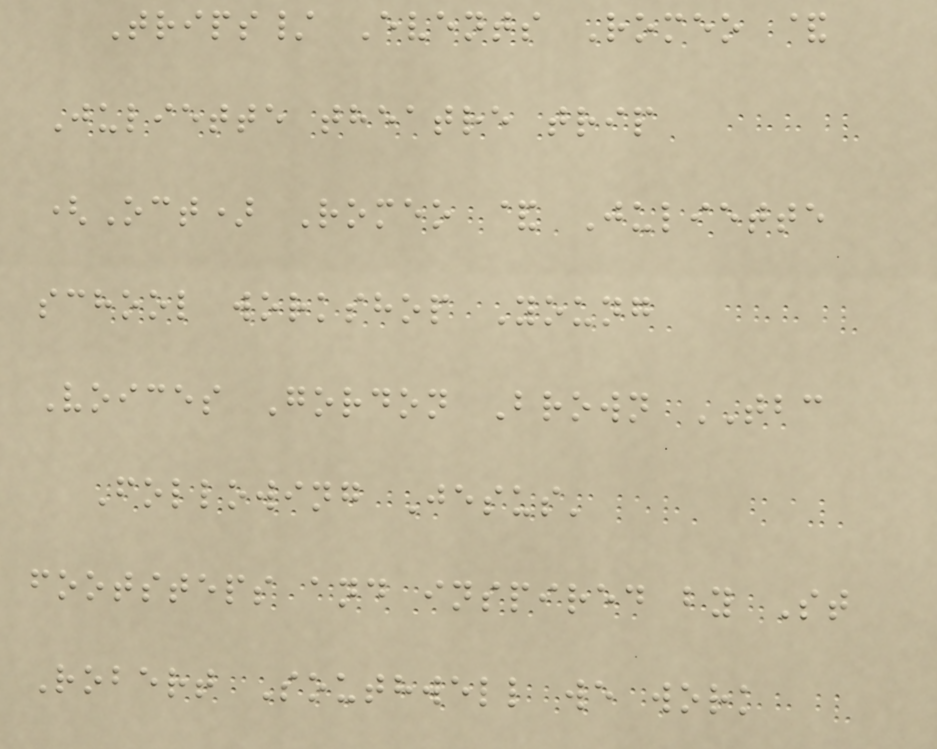Trips/ Events Romeo &
Juliette theatre trip
(Oct) Romeo & Juliette
school workshop Young
Voices Gordon Brown TBC
Following Jesus'
footsteps and inspired by St
Robert Southwell we work
